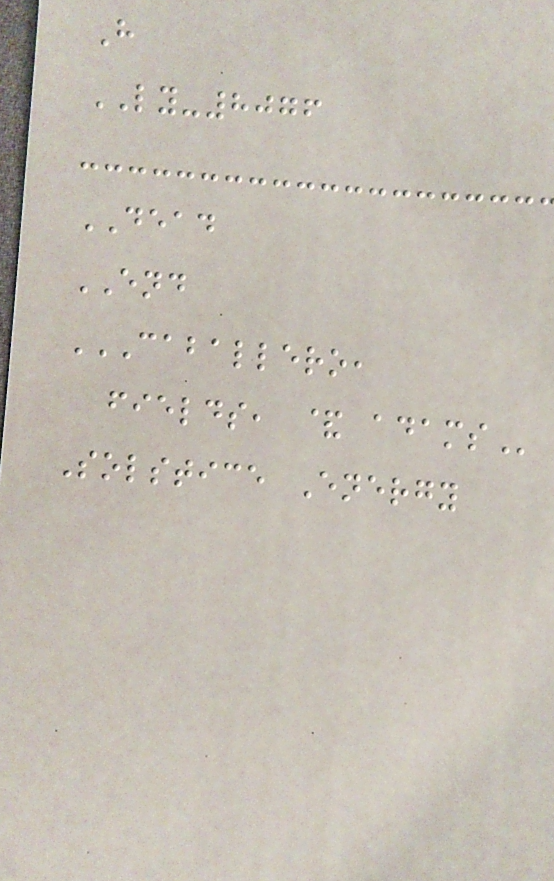H
LY-8076
DEAD
END
CABALLERO,
FIELDS, & ADAMS
Solstice Energy
